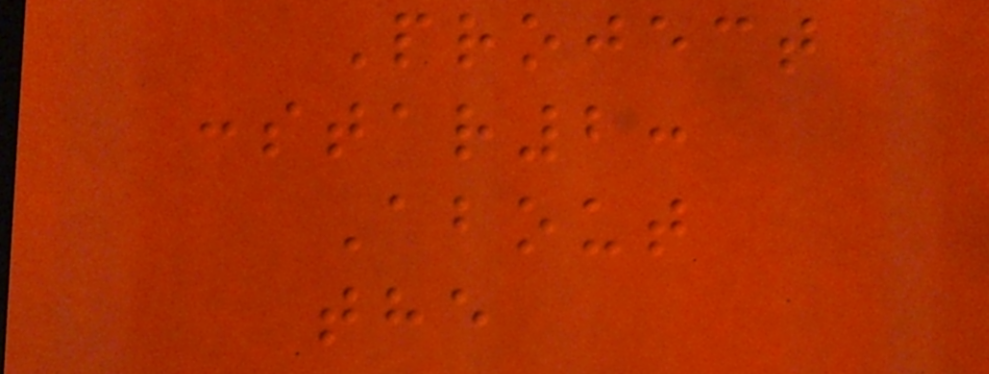Project
:star2:
About
the
